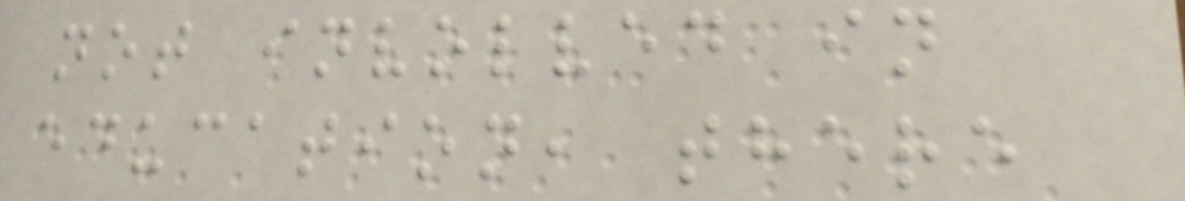not involved in
education, there
